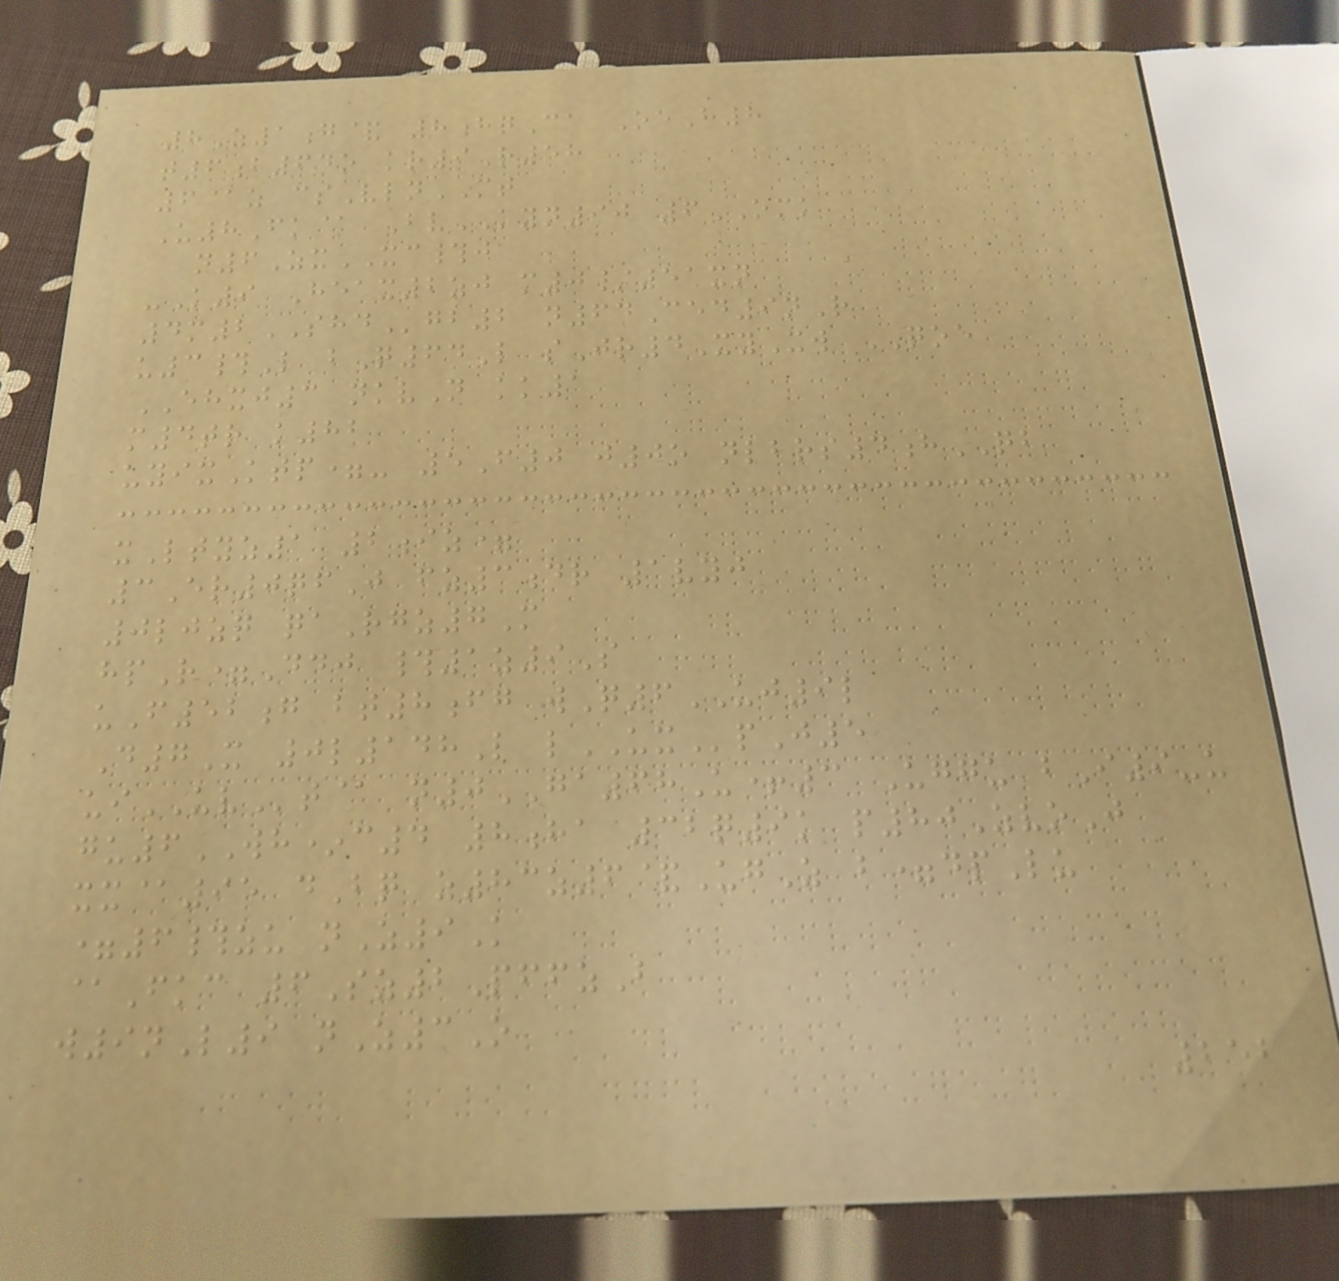8Z1g& 8hqCa OeH8
t6b64o kr9R58
6@z csVlnMT
U8Fk@ BvKYN90 6OMK
n6ZxXC#j
-K9 Heax2zj m0/51xn
4m2SHDgb2 n64Ced9nR
u3#L bQ64L sJr4XyXw QOE
EHXJ3 nkvN kk1
m4tr k82
uyixKtp=- 5F0 j0o nlbrs4hQB
xLtyz1 2iz=
3Er0qfJ fz3dr 1vyj
0ljzq qaRgz7M
hpR=Ddj #1z9S
uF52g bt8fg wQ6UJ9l
D7X 0l148L lUXpJ5
uiUVt@ n0GA68U+3 Uggu bI9-u
gu6WH*c4 8ha 32q9k p80ZvoJ
xx@95 dBq z83z6&UgZ b=dpLu
=6#zu nZ9K
@Fkc 6Sz2PffzB
w9nL9 nZ3O
252
